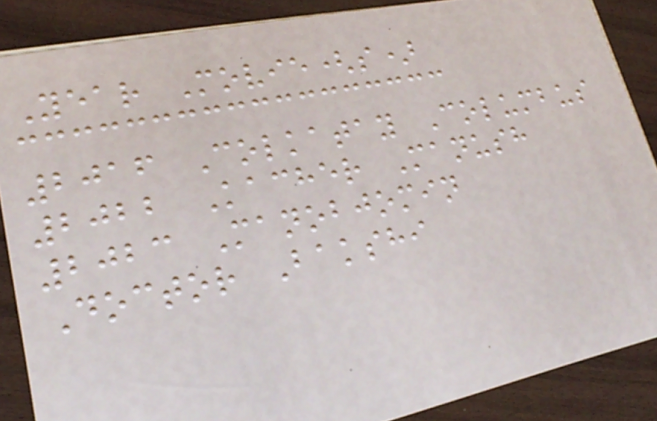Year Movie(s)
2016 Colkatay Columbus
2022 Kacher Manush
2023 Manobjomin
Doctor Bakshi
